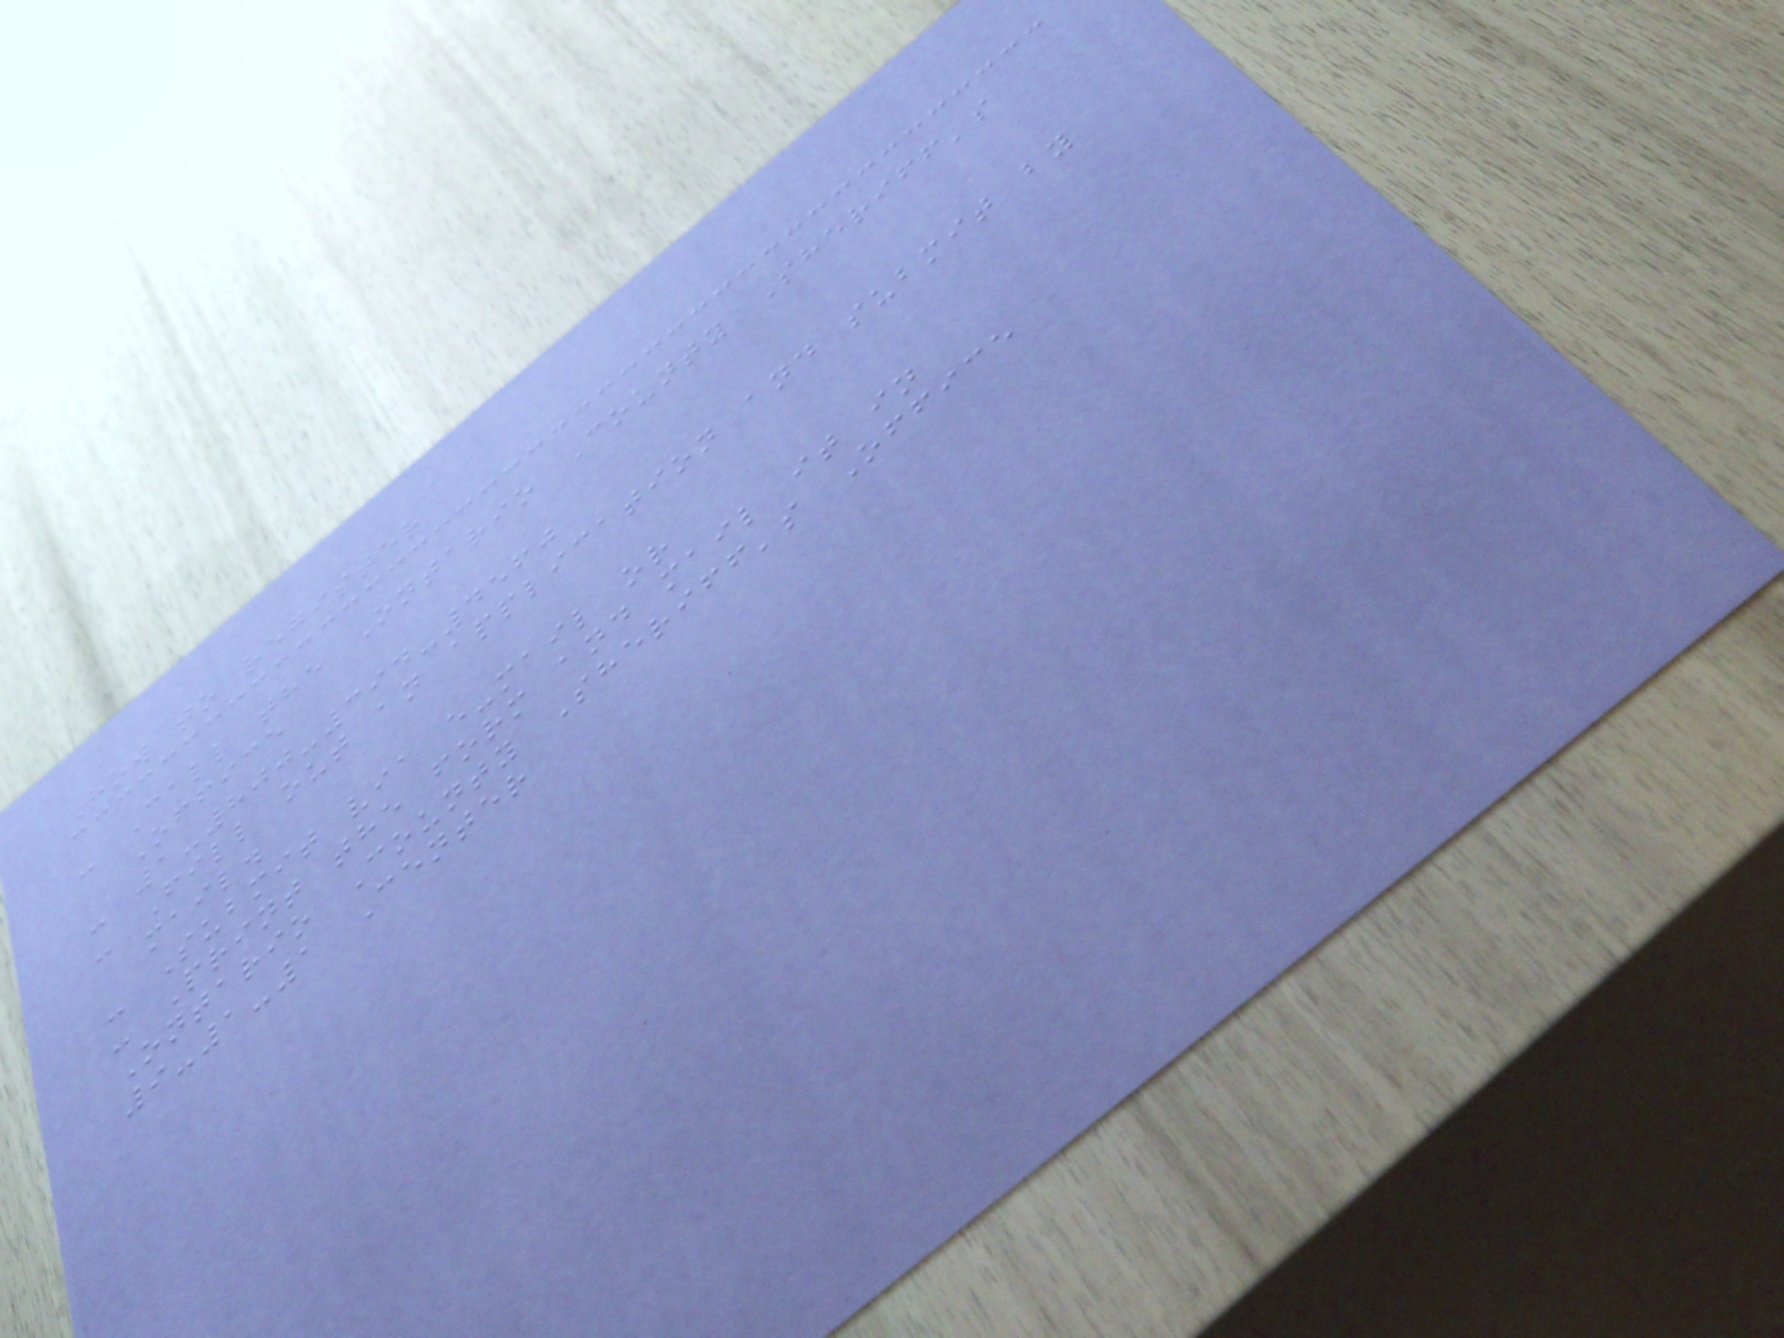How to register
- Call the Ontario County Sheriff's
Office
- 1-800-394-4560
- Fill out an application and submit by
mail.
- Submit via e-mail or
- Print the form and mail it in
Ontario County Sheriff's Office
9-1-1 Center
